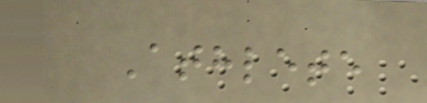Athlete
